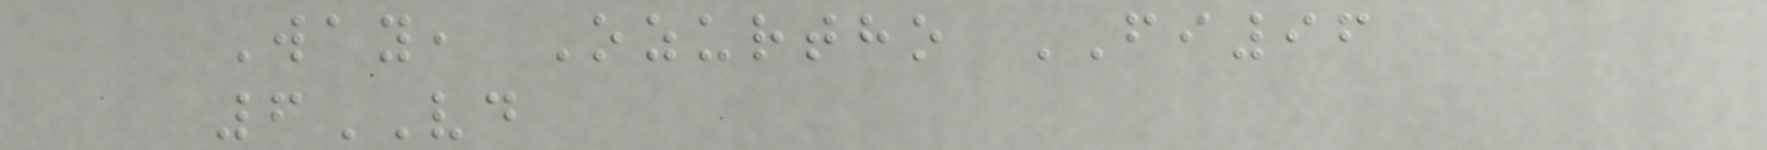Way, Ozurtho FI96
6VD
